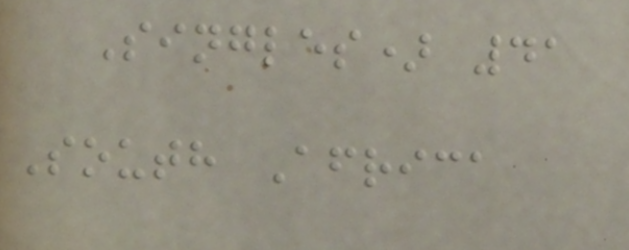Singles) 41
South Africa
